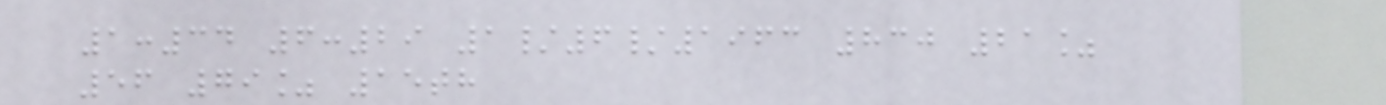1:34 6:29 1/6/1963 830 21%
56 79% 15th
